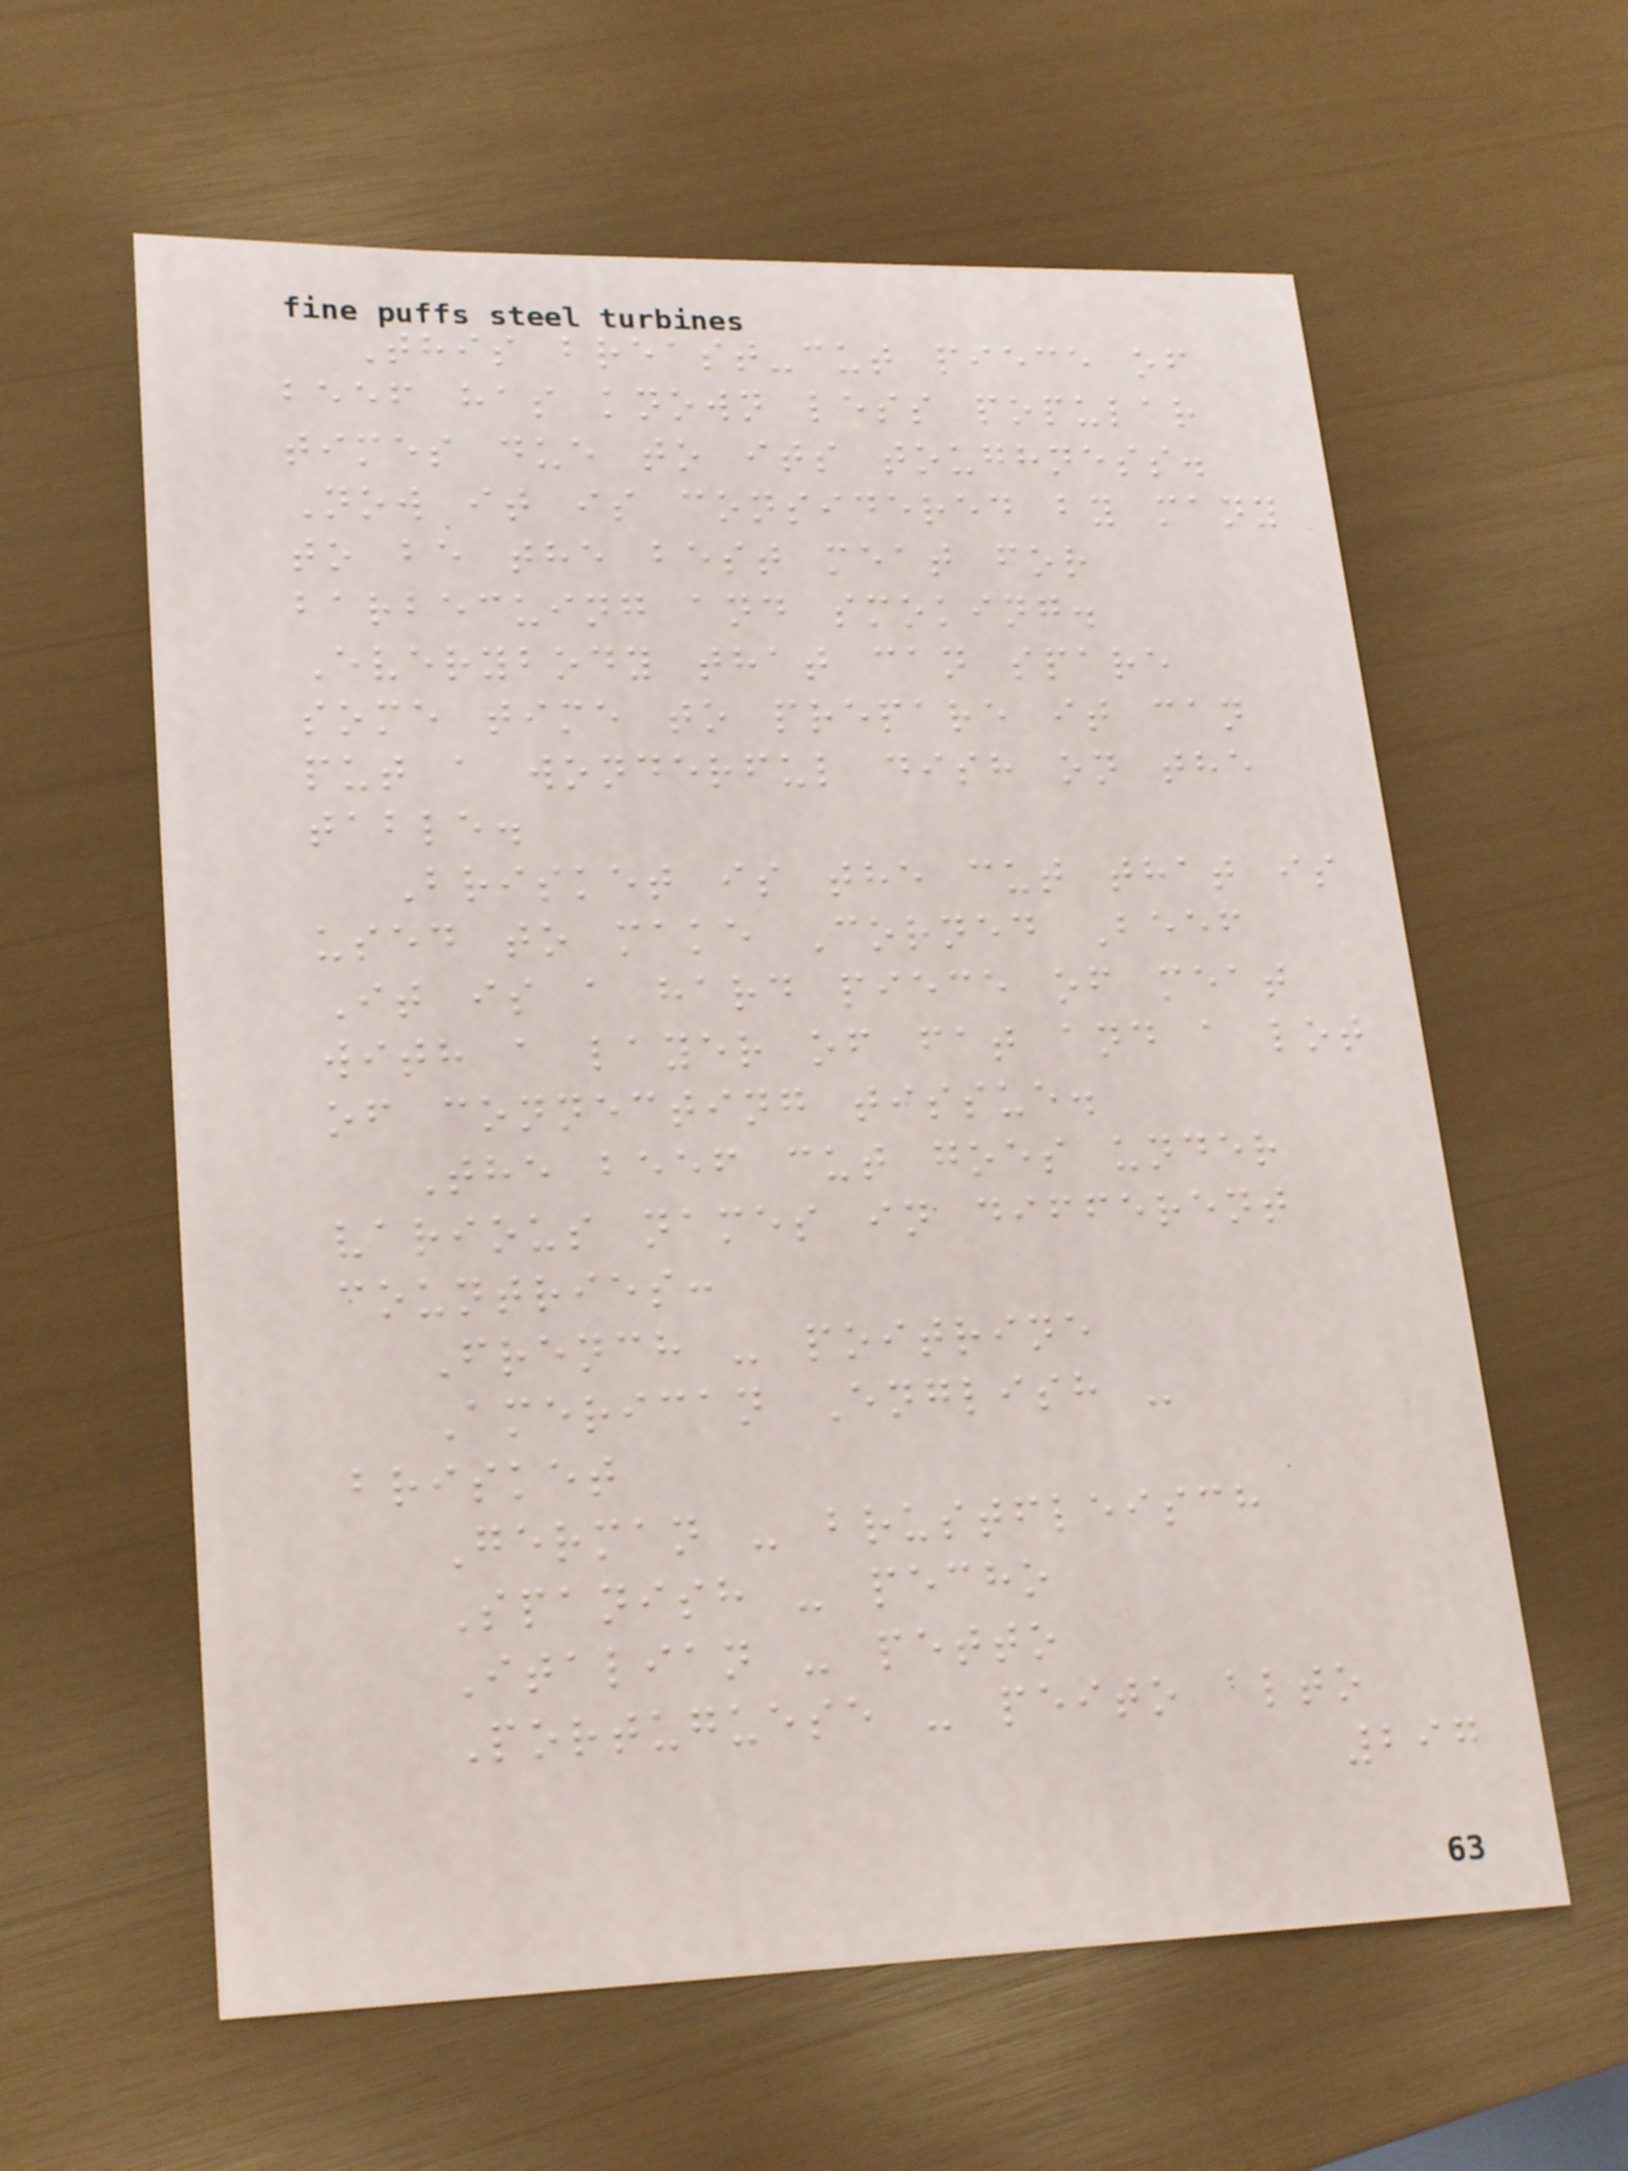This breast-cut piece of
beef has known less popular
times due to its toughness.
Now it is considered by many
to be the best meat for
barbecuing and smoking.
Everybody that can spare
some time to prepare it can
put a wonderful dish on the
table.
Brisket is the cut that is
used to make Corned Beef
It is a hard piece of meat
with a layer of fat and a lot
of connecting tissue.
The beef cut goes under
various names in different
countries:
French - poitrine
American English -
brisket
German - brustfleisch
Spanish - pecho
Italian - petto
Portuguese - peito alto
297
